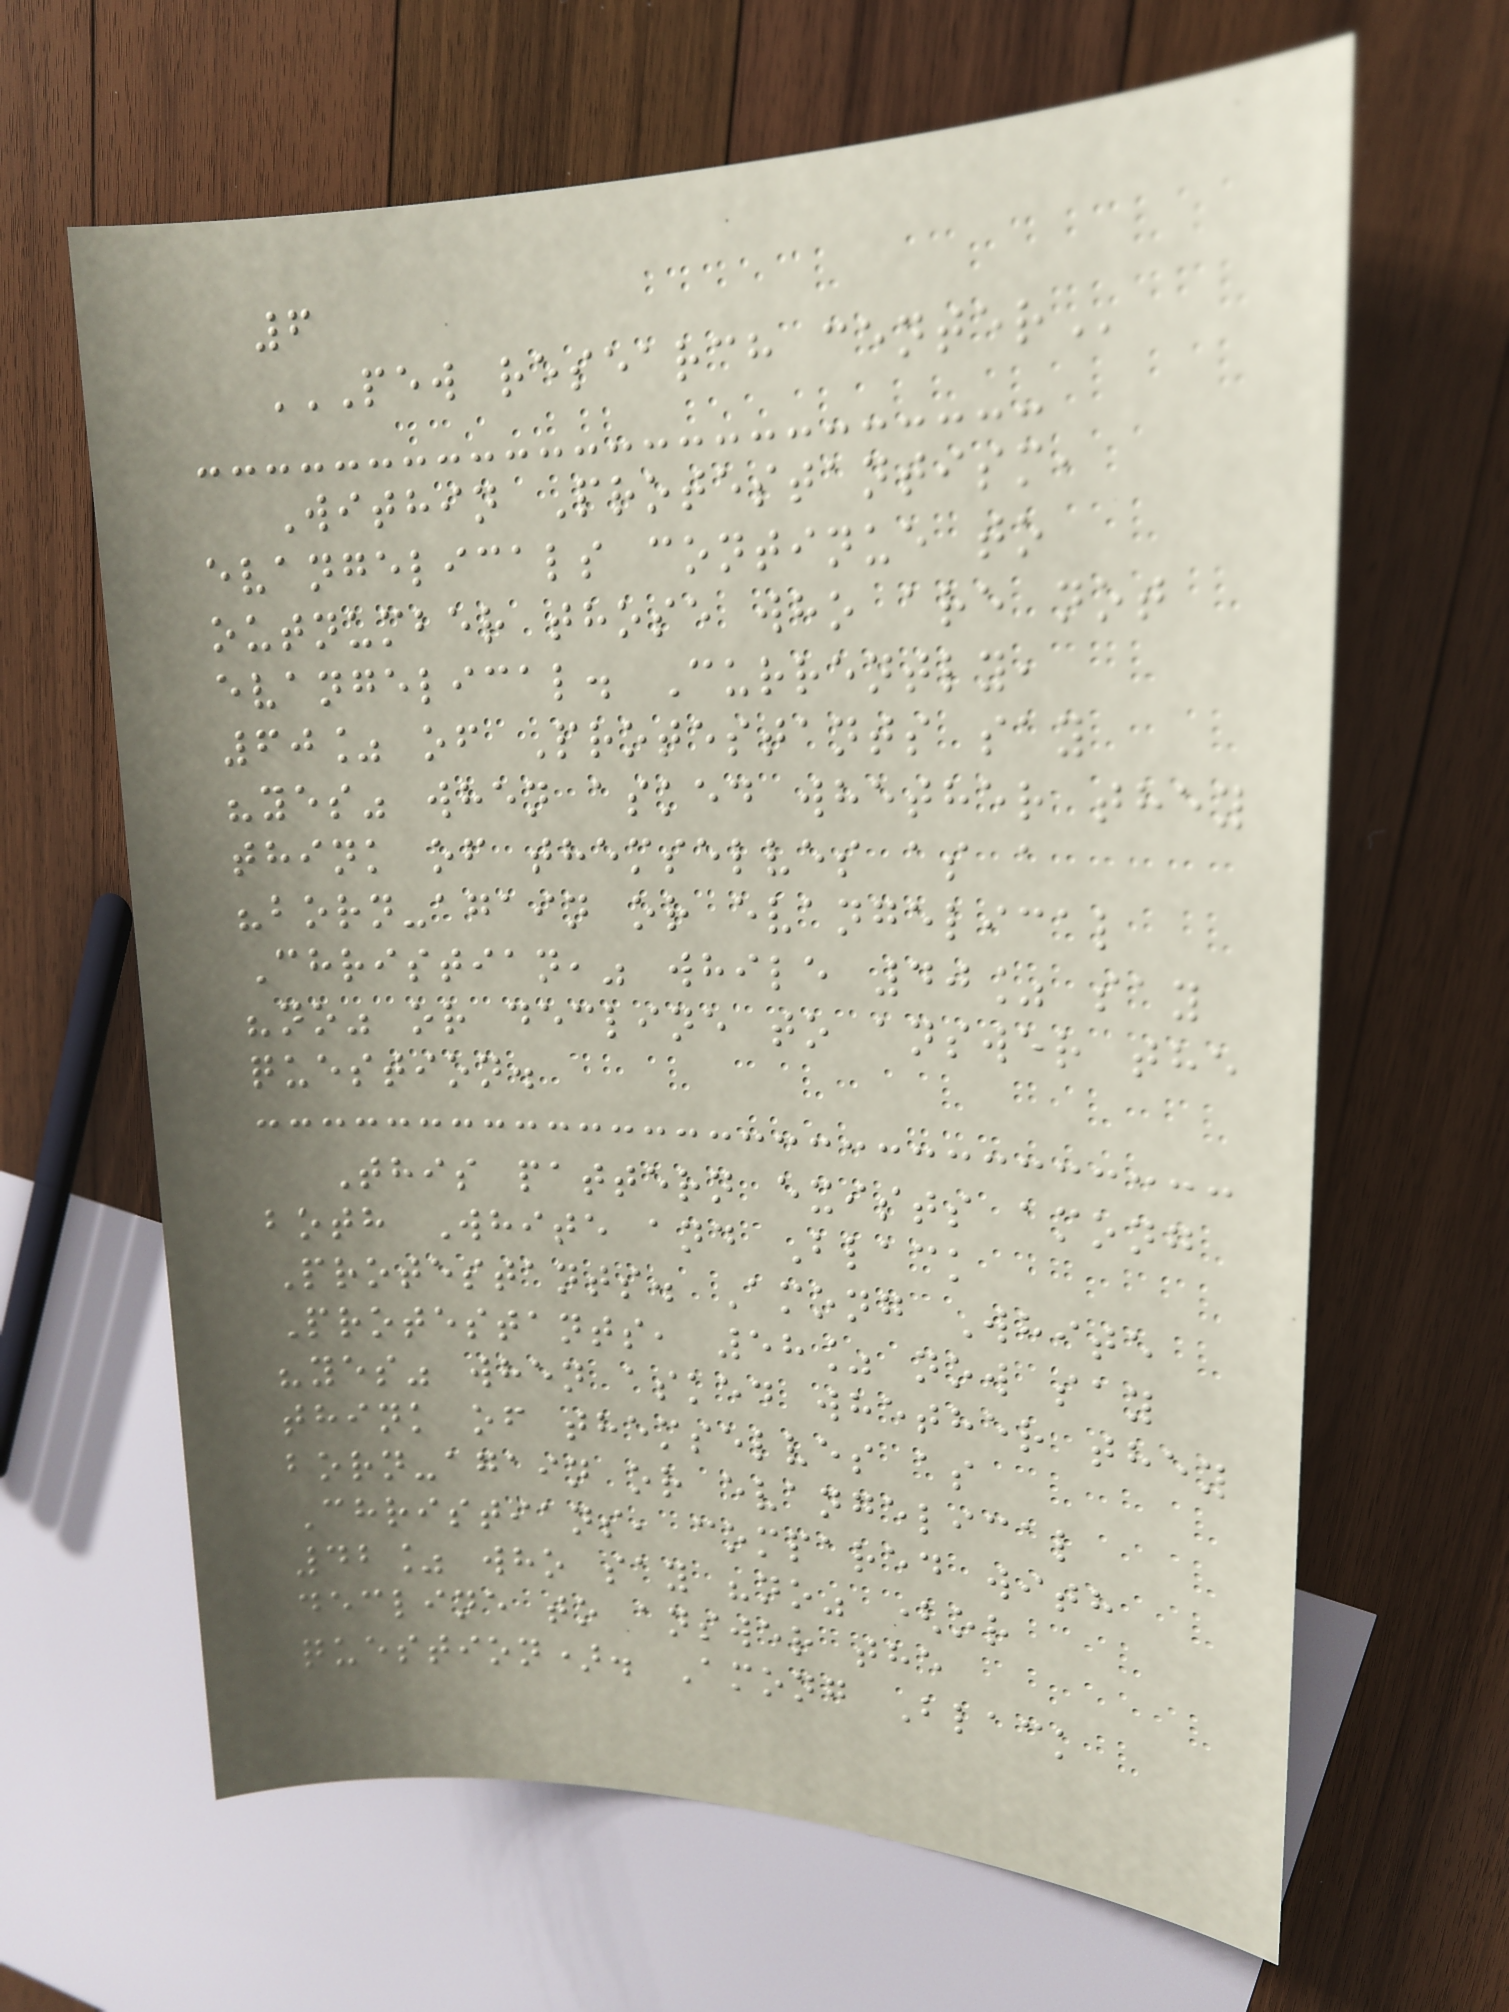6
PEW RESEARCH CENTER
Within Protestantism,
evangelicals continue to
outnumber those who are not
evangelical. Currently,
60% of Protestants say
"yes" when asked whether they
think of themselves as a
"born-again or evangelical
Christian," while 40% say
"no" or decline to answer the
question.
This pattern exists among
both White and Black
Protestants. Among White
Protestants, 58% now say
"yes" when asked whether they
think of themselves as
born-again or evangelical
Christians, compared with
42% who say "no" (or
decline to answer the
question). Among Black
